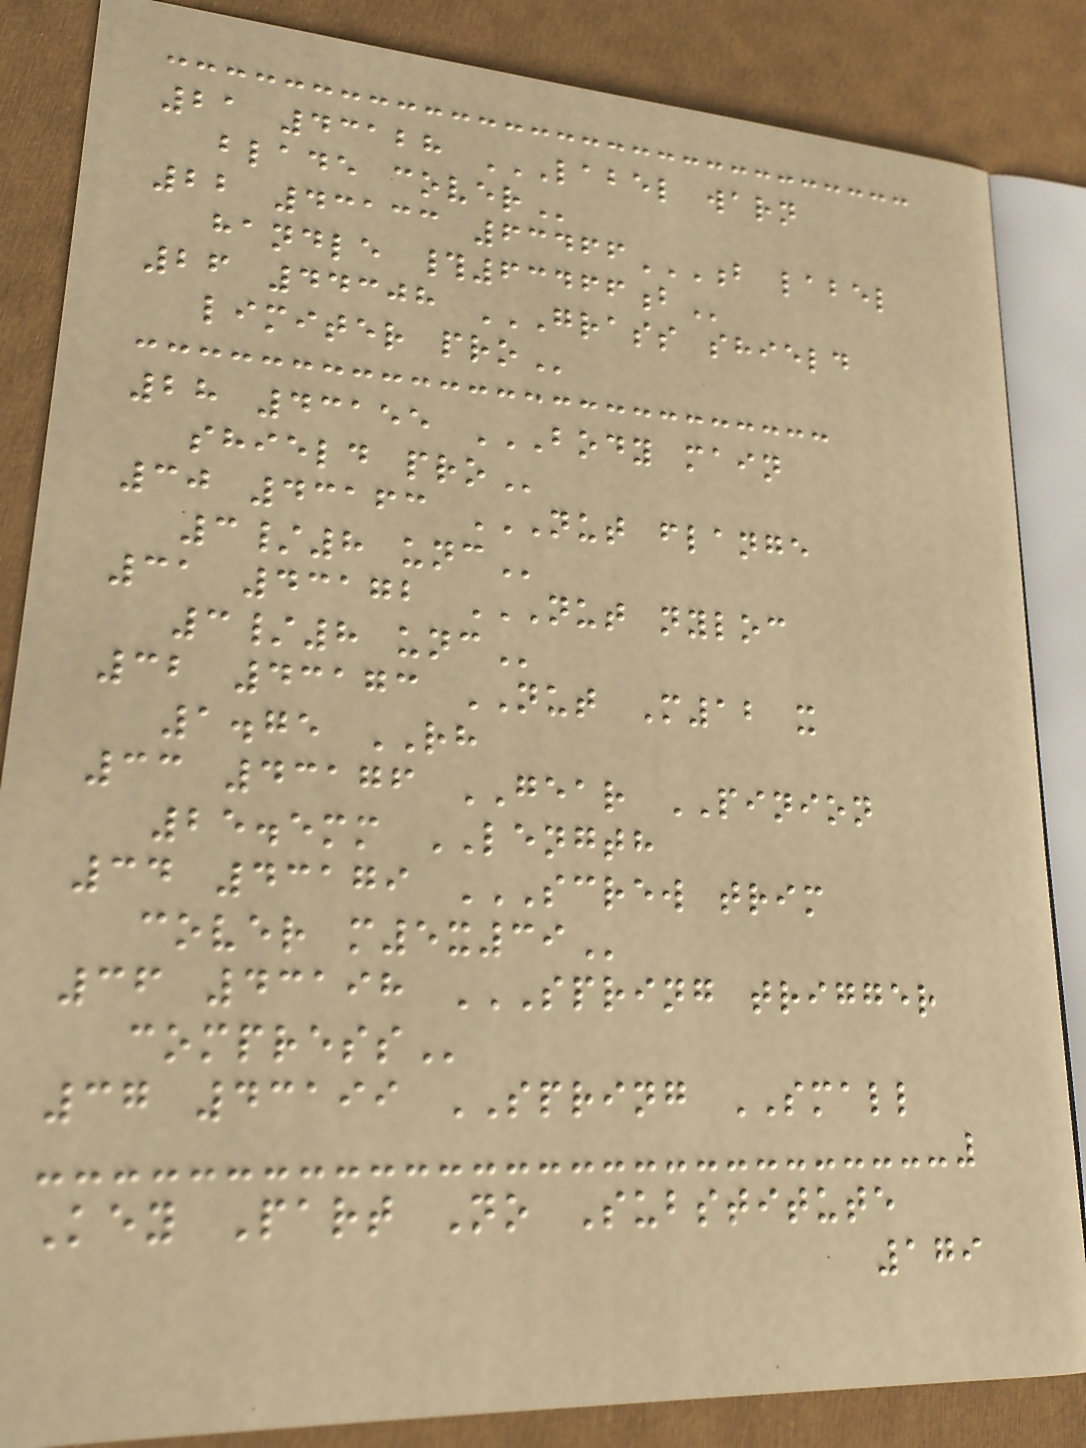21 43128 LABEL WARN
BLADE COVER
22 43133 63466B LABEL
HANDLE #63466B
26 44308 GRASS SHIELD
LIMITER PRO
28 43155 BODY MAIN
SHIELD PRO
30 43163 NUT FLANGE
3/8 UNC
31 43172 NUT NYLOC
3/8 UNC
32 43173 NUT M12 x
1.75 RH
33 43176 GEAR PINION
25.5mm LENGTH
34 43179 SCREW TRIM
COVER M5X39
36 43198 SPRING TRIGGER
COMPRESS
37 43199 SPRING SMALL
Key Part No Substitute
179
